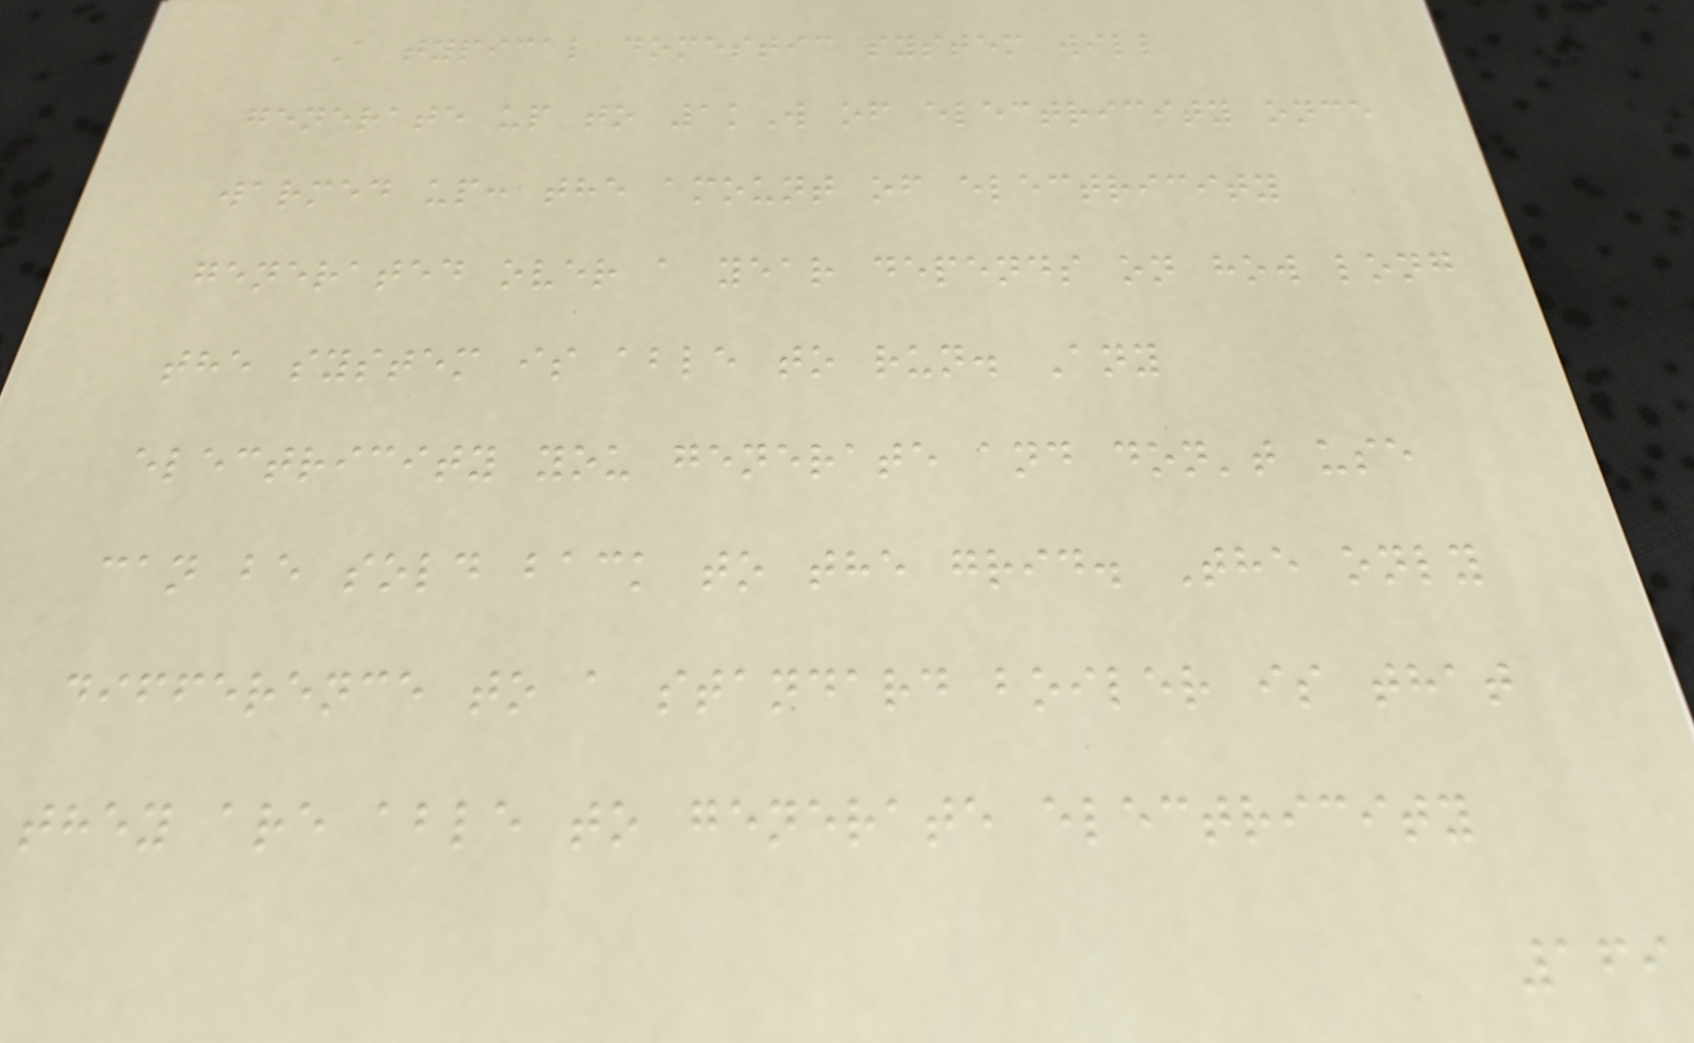A typical domestic system will
generate up to 1kW of electricity once
warmed up: the amount of electricity
generated over a year depends on how long
the system is able to run. Any
electricity you generate and don't use
can be sold back to the grid. The only
difference to a standard boiler is that
they are able to generate electricity
169
